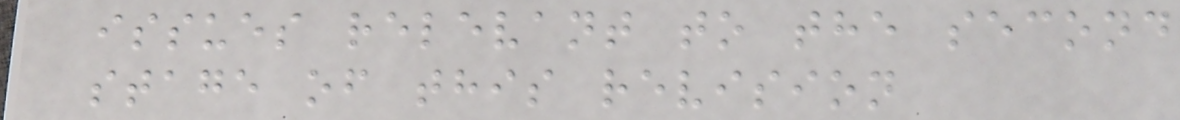issues relevant to the second
stage of this revision
